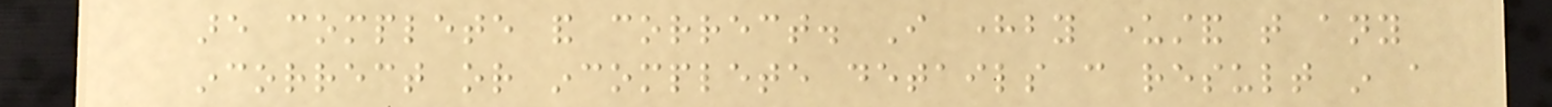are complete and correct. I hereby understand that any
incorrect or incomplete details can result in a
